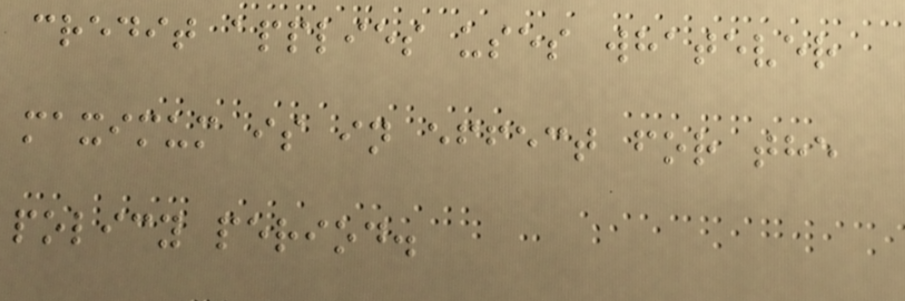credit applies uses whatever
maximum is in effect for the
policy period.
